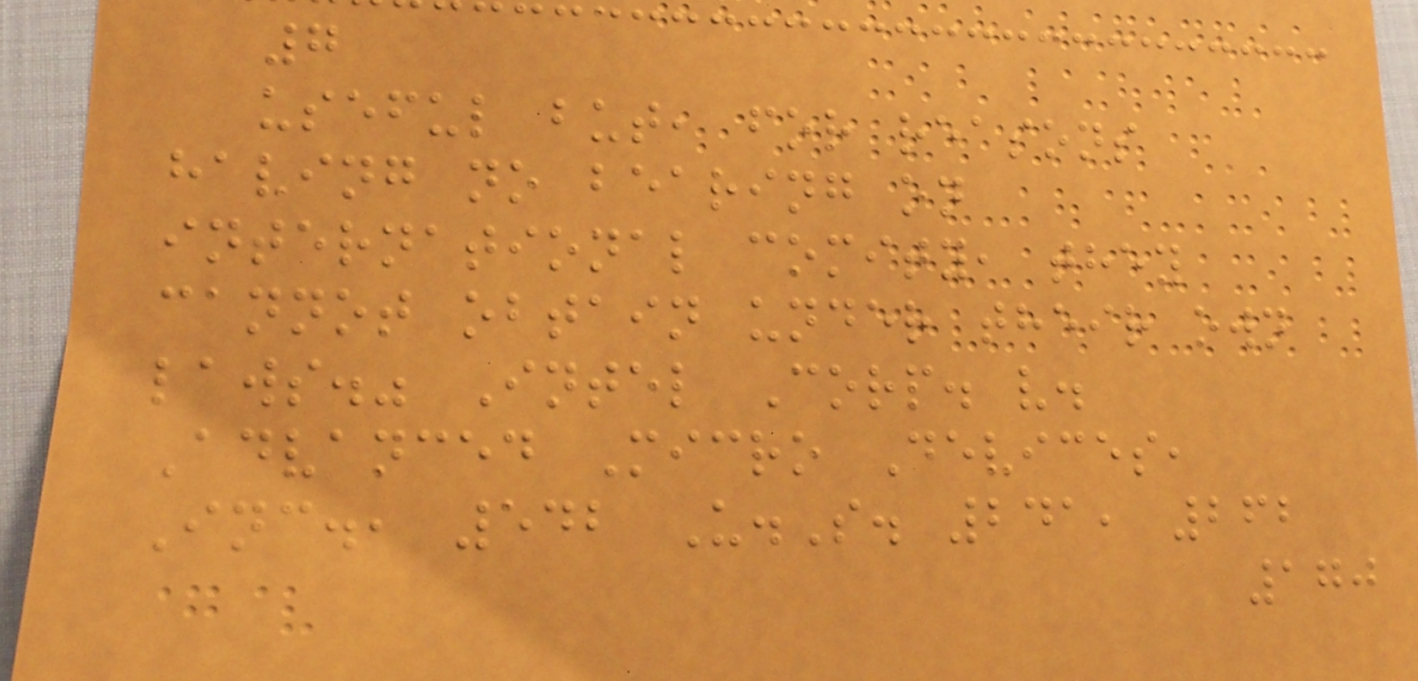7
useful but, for reasons
having no bearing on
international comity, they
cannot obtain under their own
laws." Intel Corp. v.
Advanced Micro Devices,
Inc., 542 U.S. 241, 262
170
